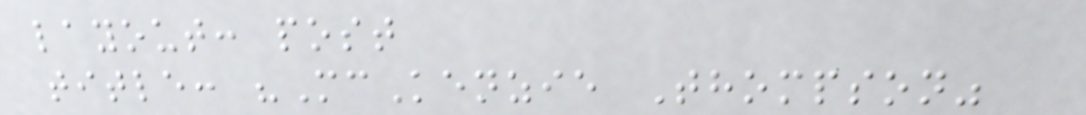layout: post
title: "McKenzie Thompson"
